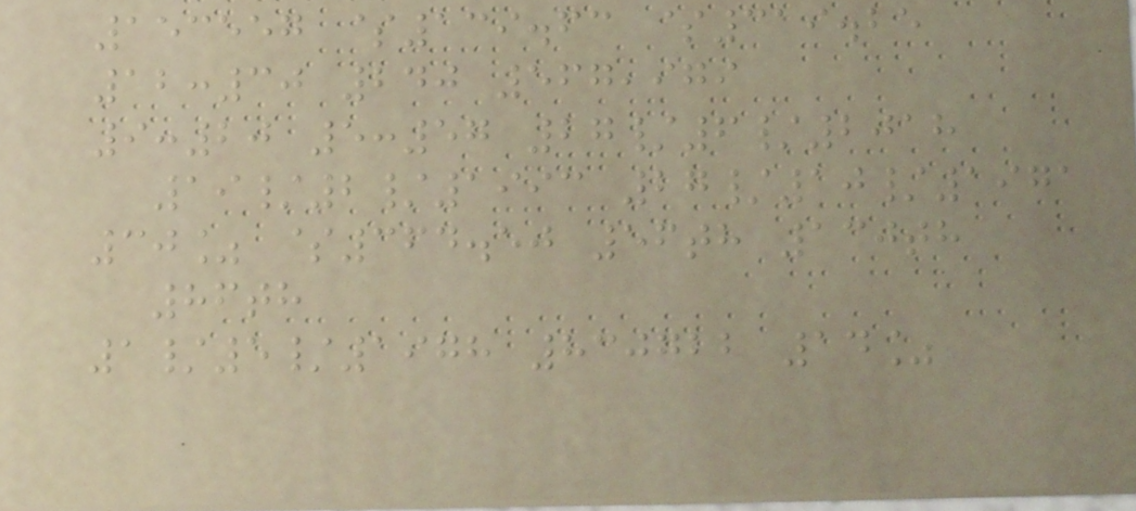153557 $139.63 $319.25
12:30 240 567,979
9:20 5:57 27/6/2018
19/2/1993 27/10/1971
30% $364.50 56th 130th
86th
1/5/1978 830722 14%
